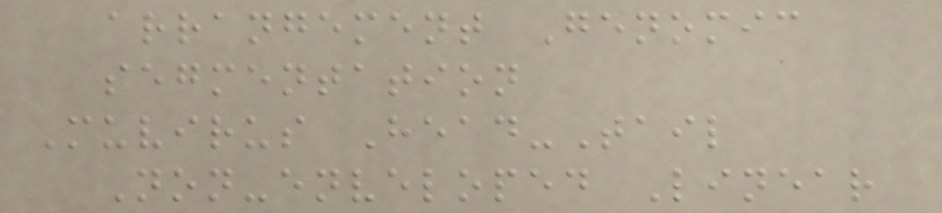arrangement Genomic
segmentation
Muvirus Head-Tail
Non-enveloped Linear
